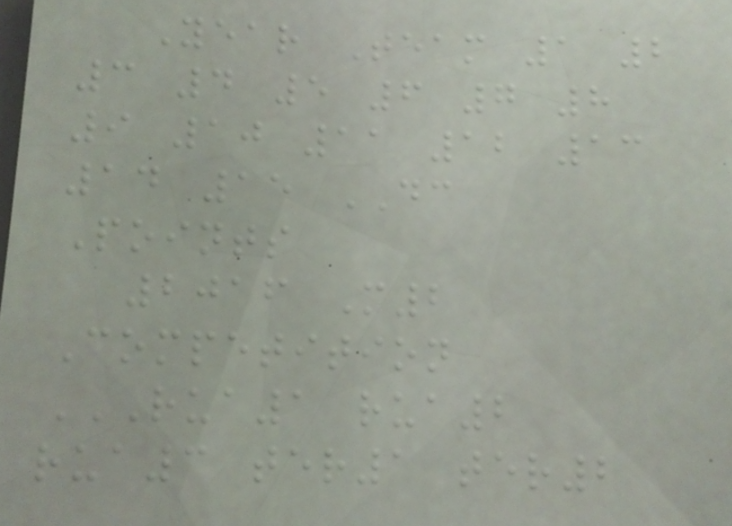Year Team 1 2
3 4 5 6 7 8
9 10 11 12 13
14 15 DC
Points
2016 M2
Competition
RUA1 RUA2
RUA3 TER1 TER2
